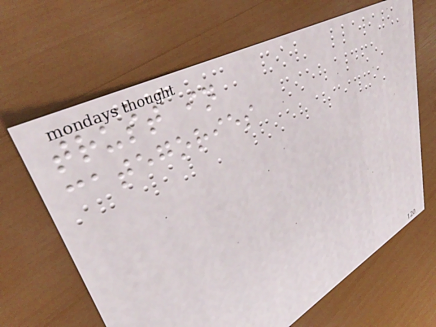trust in
categories
